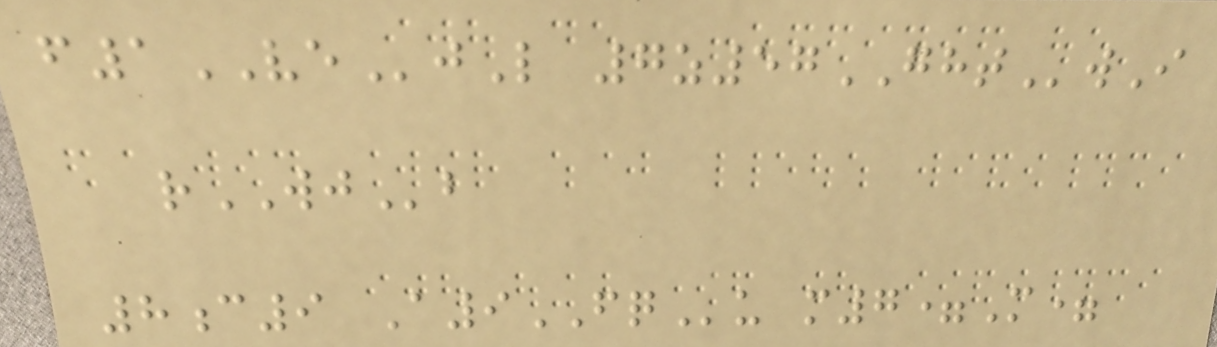f1VEjL 7z57GHTwI
rWJb
8c9 A9FQu m7=M=
